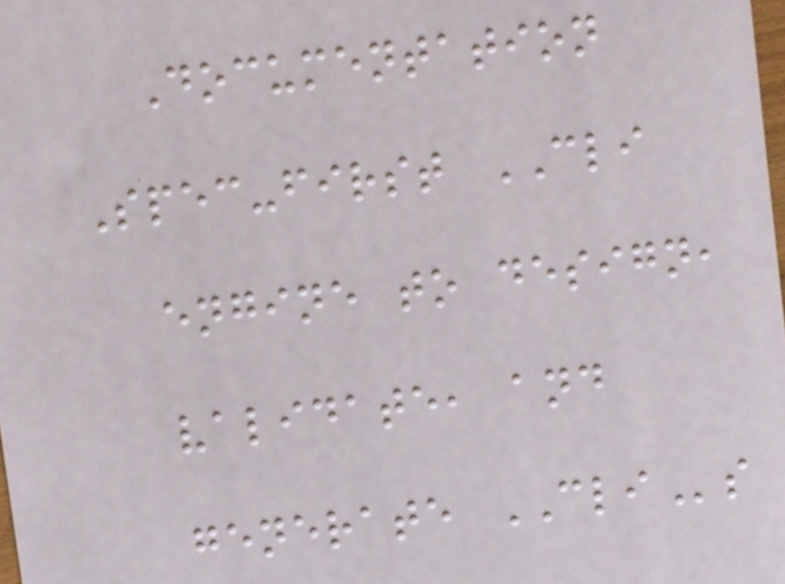Documentation
Spec-first CLI
engine to design,
validate, and
generate CLIs
